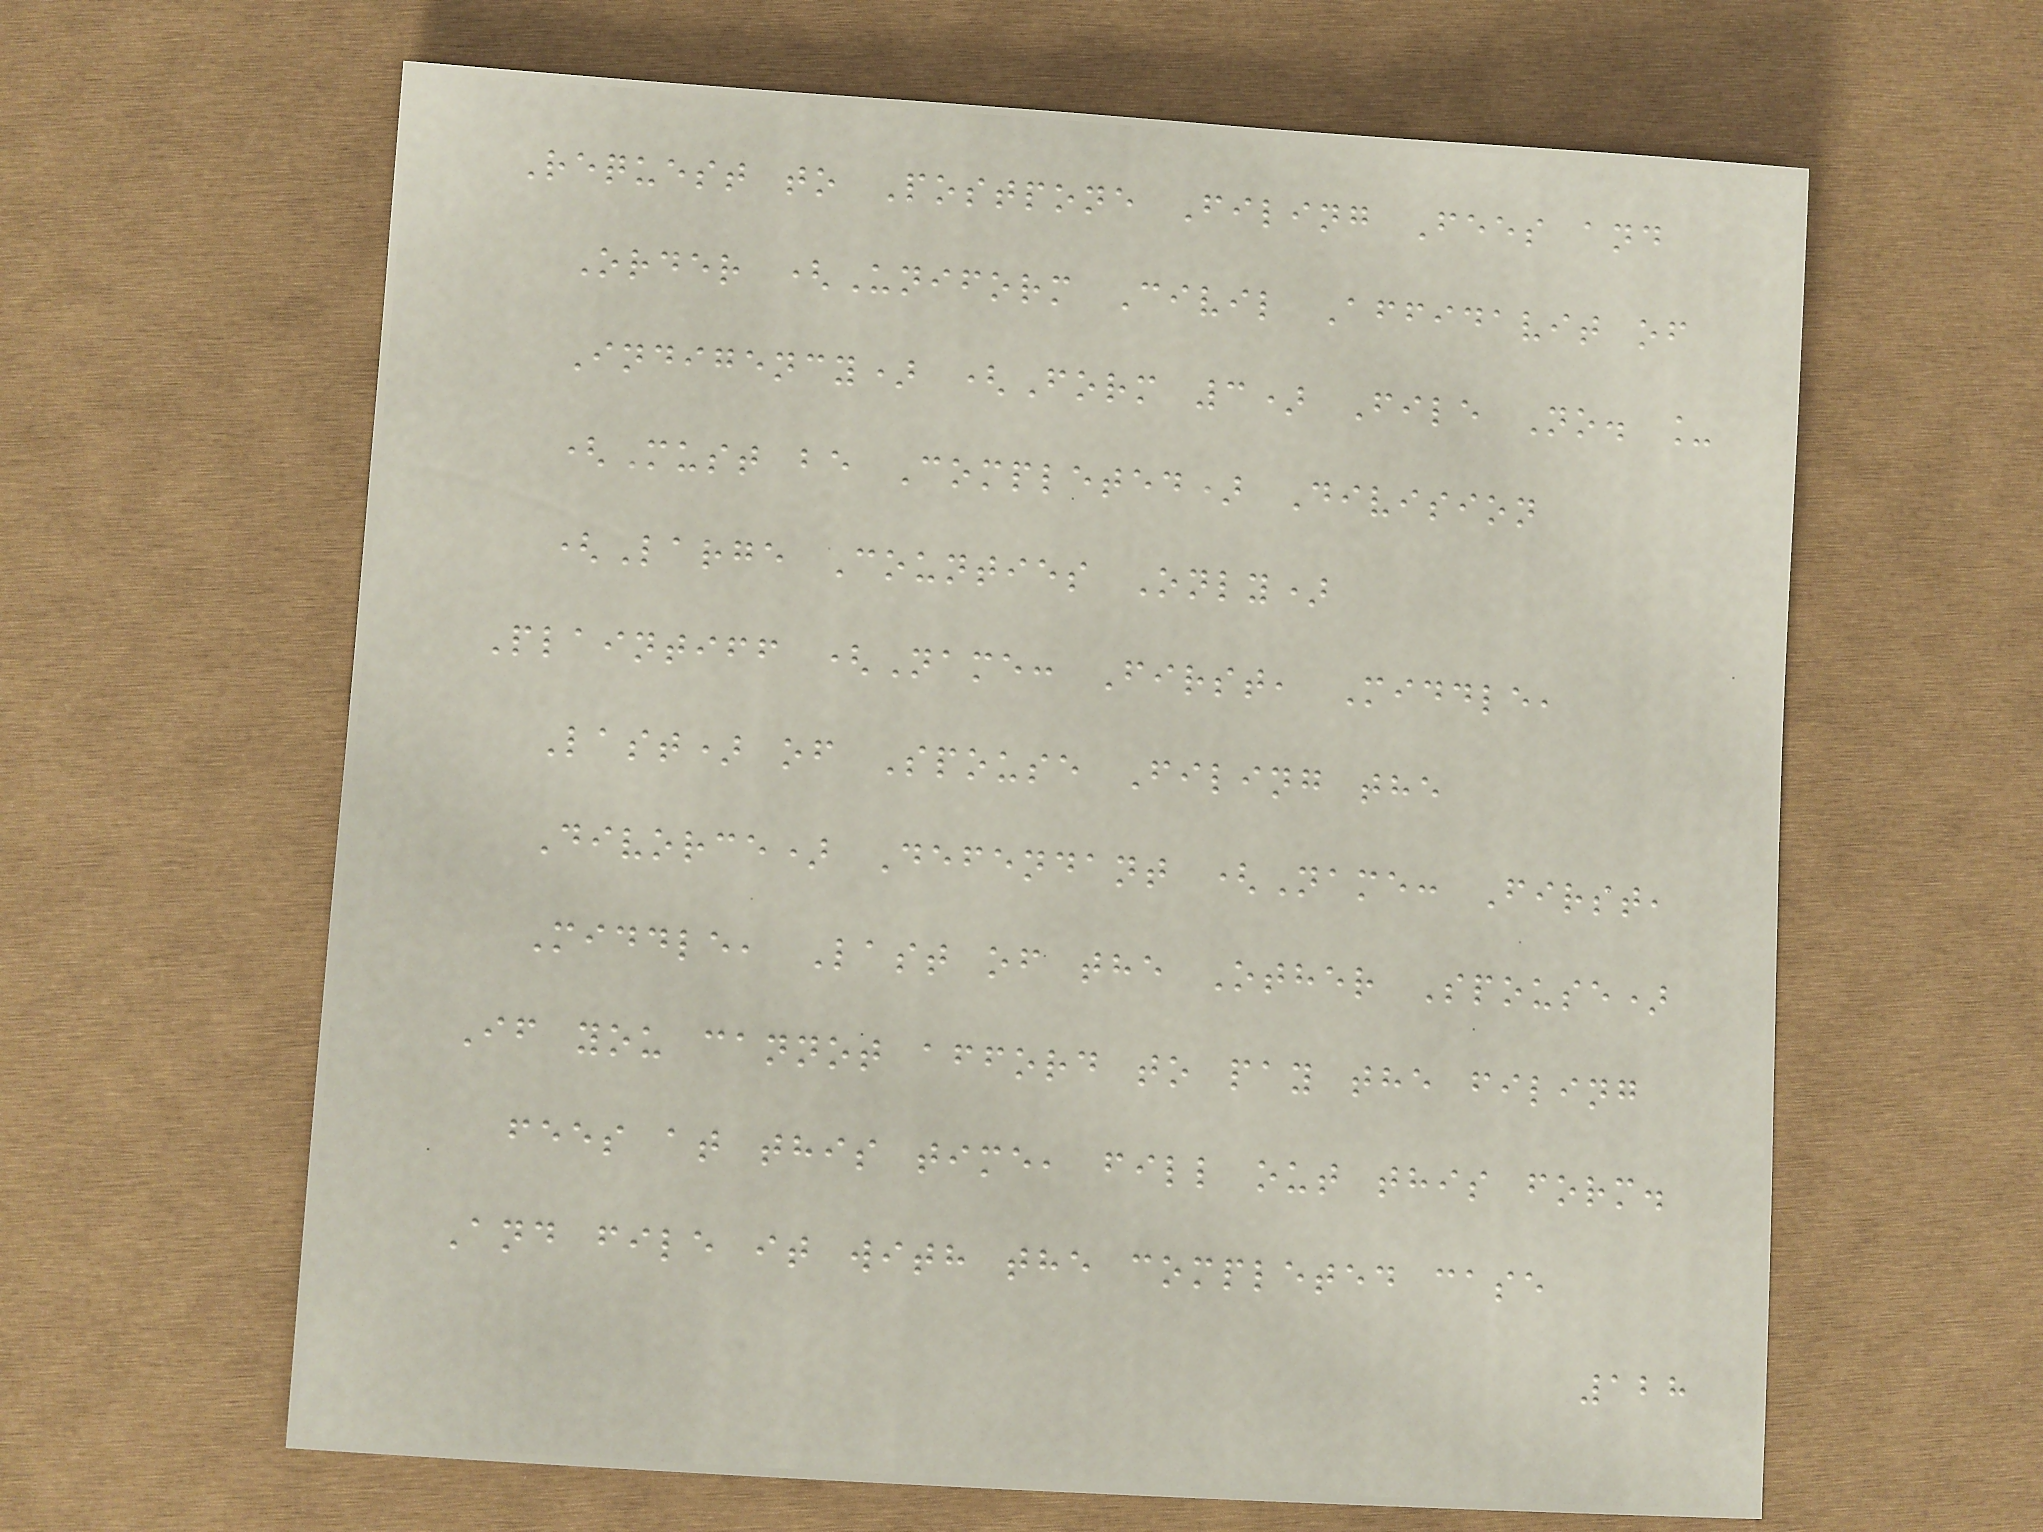Request to Postpone Filing Fees and
Order (Uniform Civil Affidavit of
Indigency) (Form 3) File No. _
(Must be Completed) Division
(Large Counties Only)
Plaintiff (Name: First, Middle,
Last) of Spouse Filing the
Divorce) Defendant (Name: First,
Middle, Last of the Other Spouse)
If you cannot afford to pay the filing
fees at this time, fill out this form.
And file it with the completed case
128
